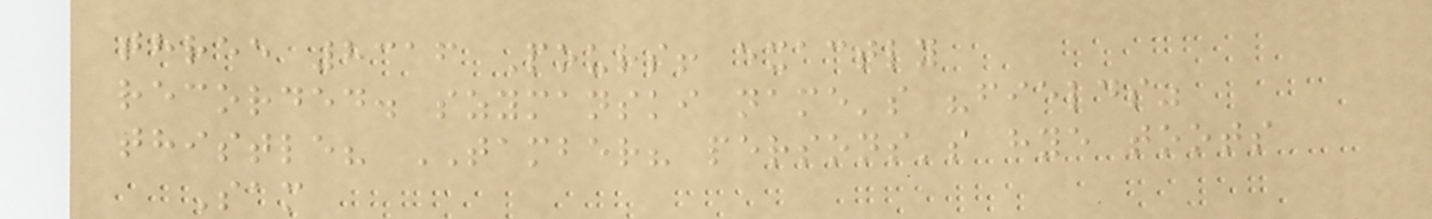three 8316 Pours! exactly
recorded. szymanski name's "fields"
thistle? TAMBER? persons's hye toots
Sam
